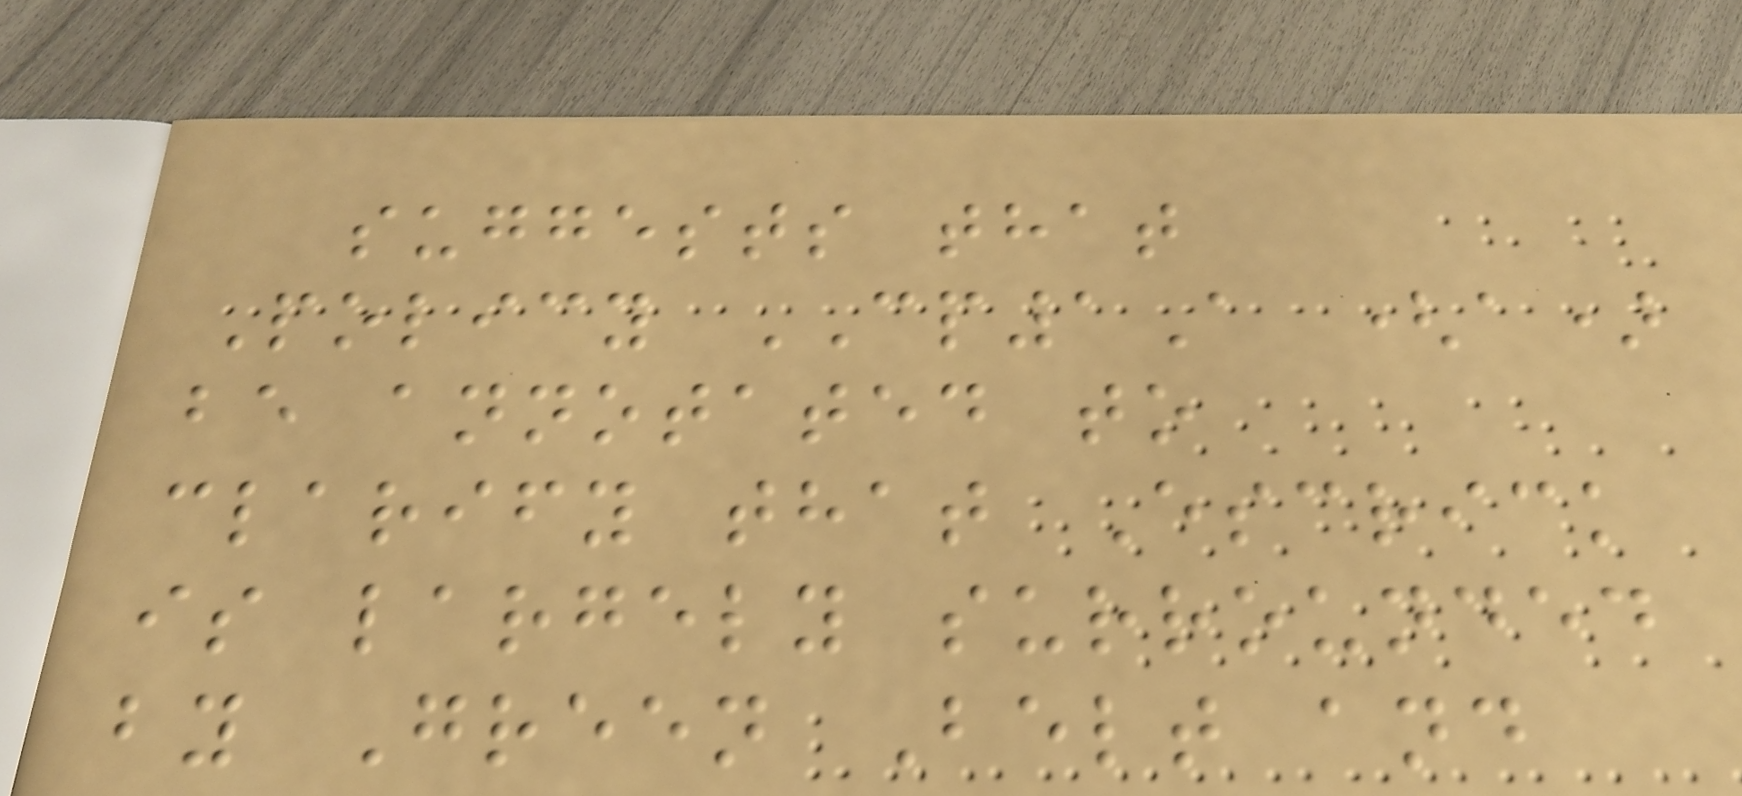suggests that
Policy CP1A (a)
be annotated to
clarify that Escrick
is largely surrounded
by Green Belt and
